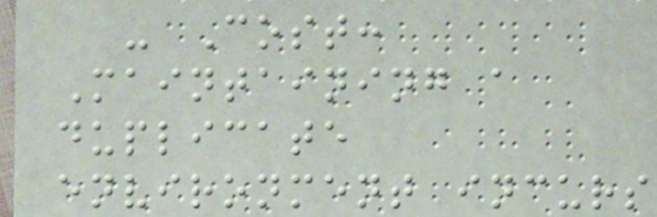- Cost:
Maintaining a
duplicate
environment incurs
